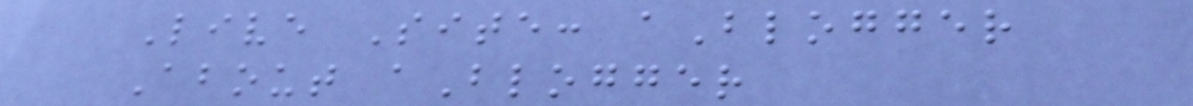Live Site: aBlogger
About aBlogger
